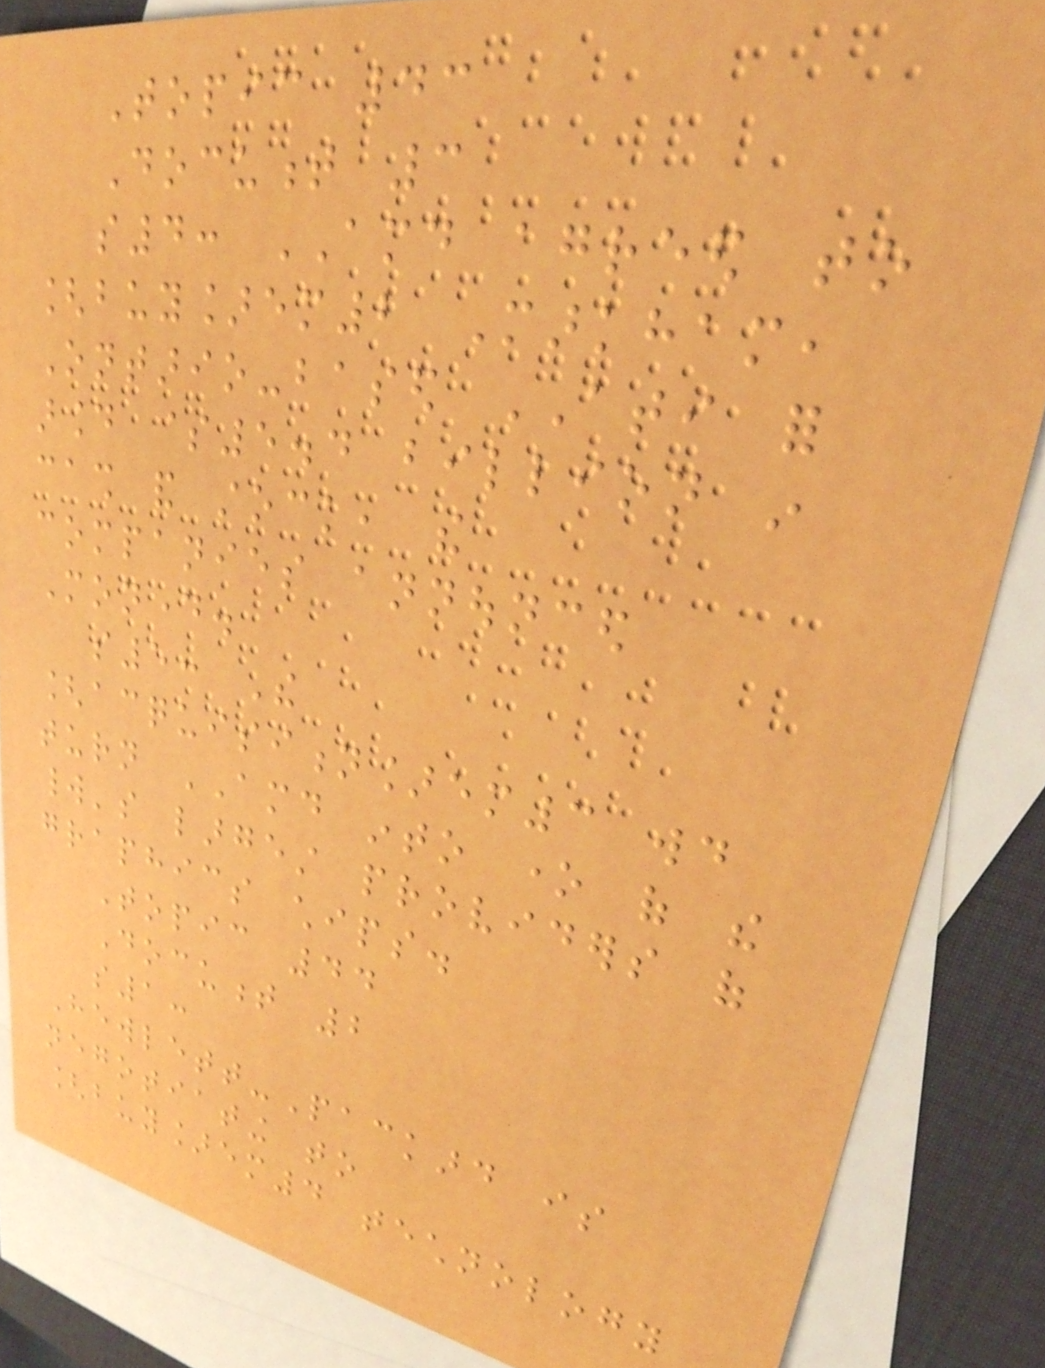Topic 43
Document 3
s4: AMD agreed to
[buy]em2 Markham,
Ontario-based ATI for
around $5.4 billion in
cash and stock, the
companies announced
Monday.
s5: The
[acquisition]em3 would
turn AMD into one of the
world's largest providers of
graphics chips.
Topic 44
Document 2
s1:
Hewlett-Packard is
negotiating to
[buy]em4 technology
